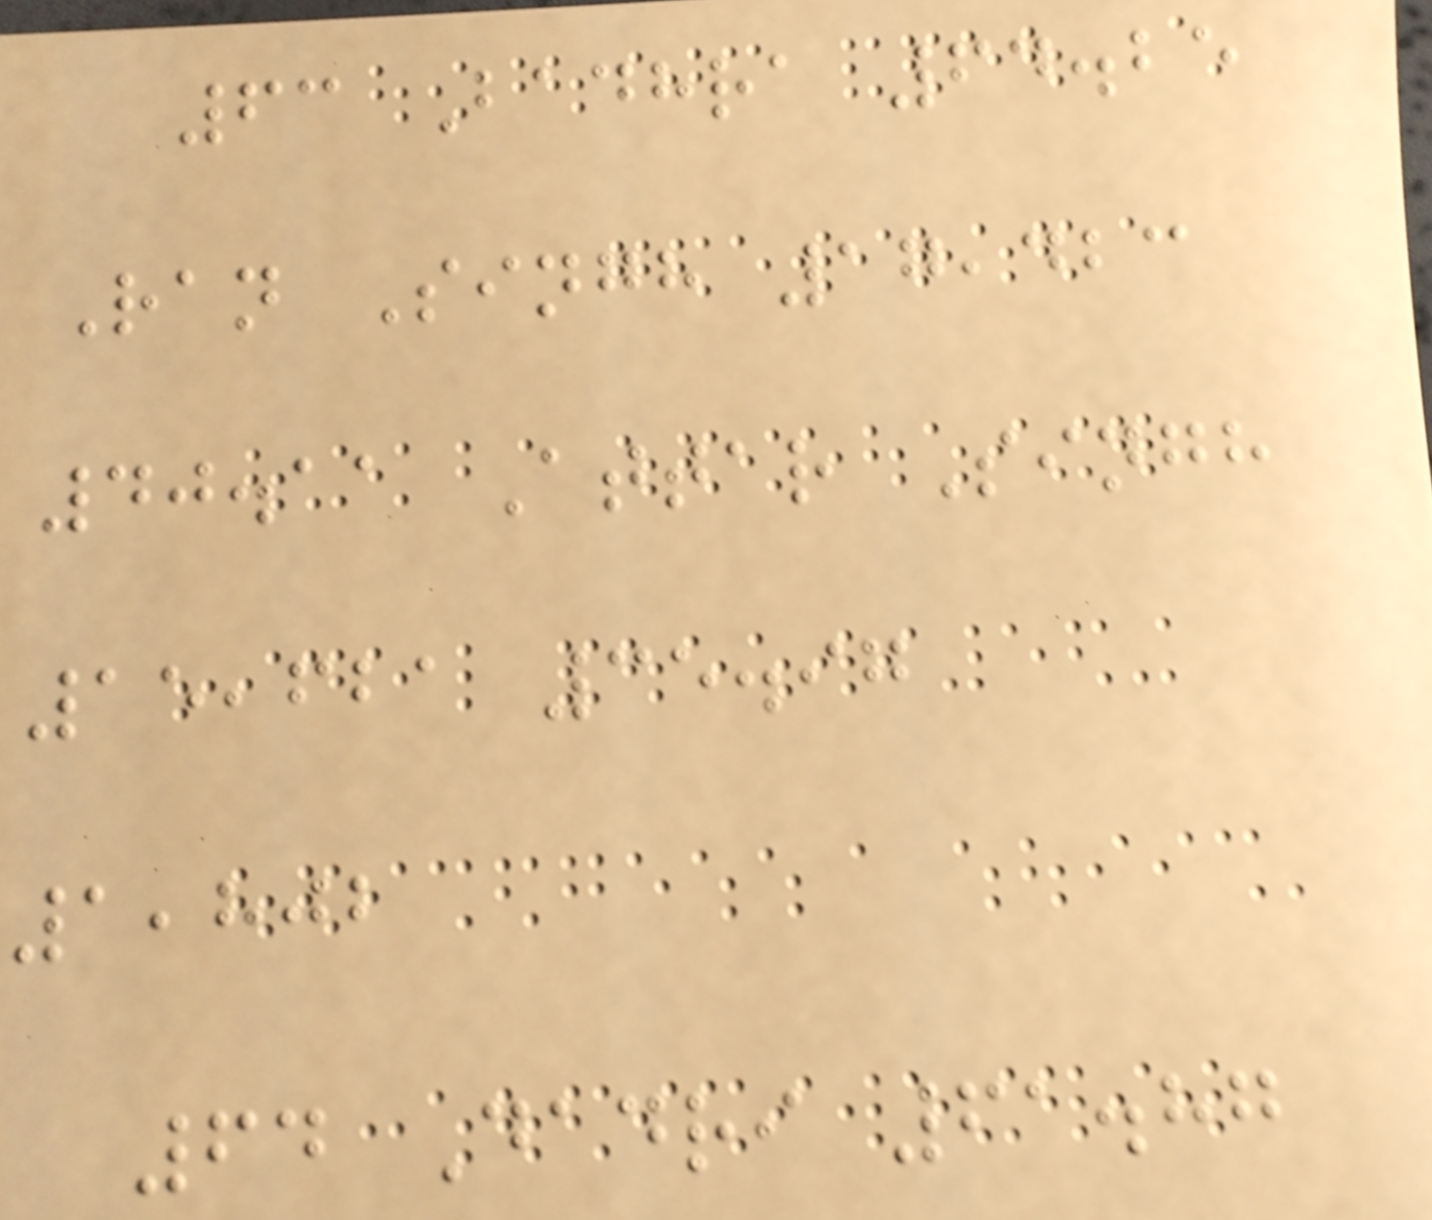63 Badhra 64.25
Ran Singh 17,423
40.11 Attar Singh
15,621 35.97
1,802
64 Dadri 61.87
